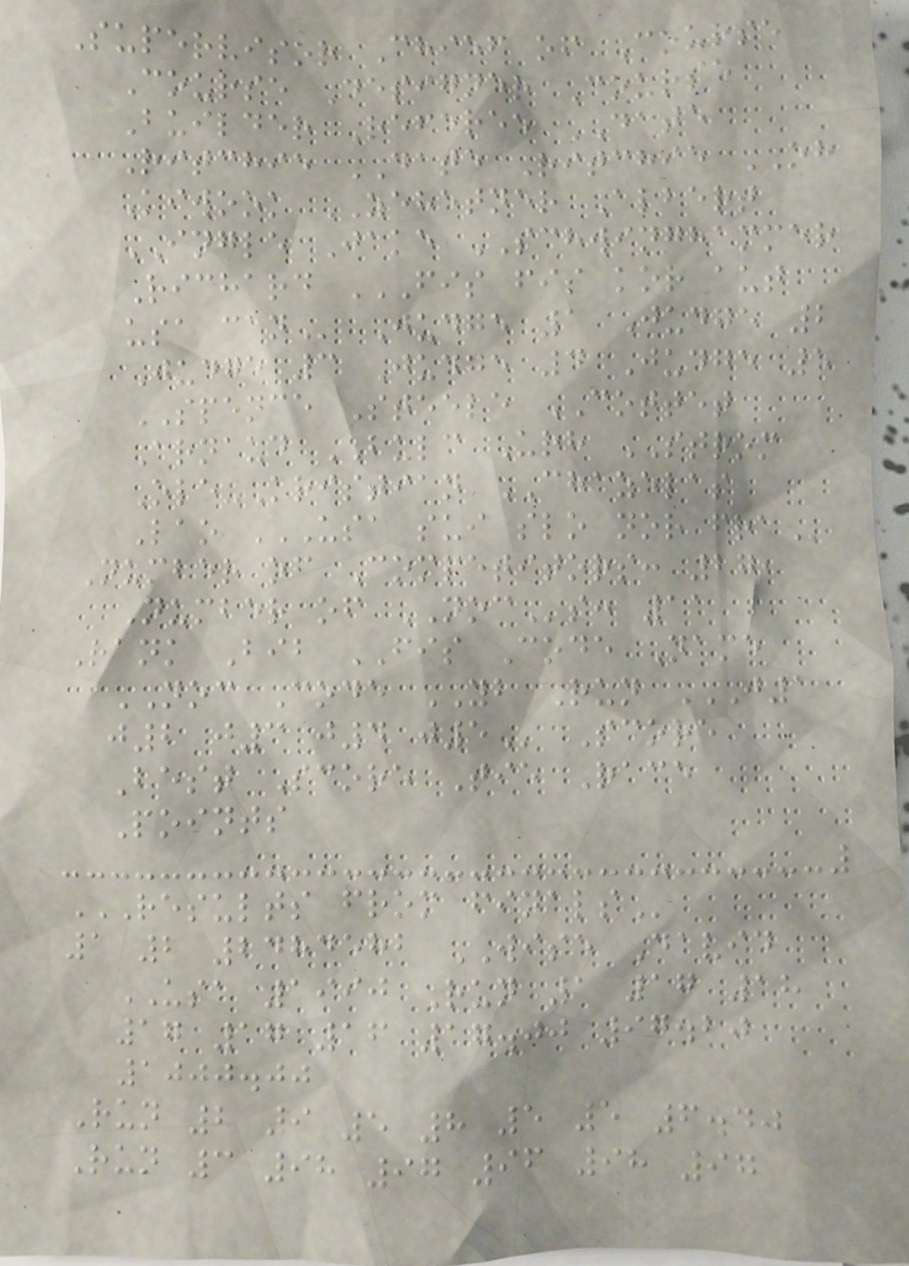Supervisor Chief of Course
Course Designer Course
Builder Referee DATE
Ritchie DATE Ritchie OH
Kiwook ZEHETNER Albert
INGLE Jake SCHWINGHAMMER
Richard FIS FIS KOR AUT
USA CAN Judge 1 Judge 2
Judge 3 Judge 4 Judge 5
SPENCE Steele COTTET
Arnaud BULC Urh STROM
Ole-Kristian CHAZELAS
Lao USA SUI SLO NOR FRA
Number of Competitors: 27,
Number of NOCs: 11
Rank Bib FIS Code Name
NOC Code YB Run J1
J2 J3 J4 J5 Score
Best Score Tie Race
Points
RESULTS FROM FINALS
1 2 2484582 WISE David
USA 1990 Run 1 17 18
17 17 16 17.00 97.20
1000.00
Run 2 9 5 8 5 5 6.40
Run 3 98 97 96 98 97
